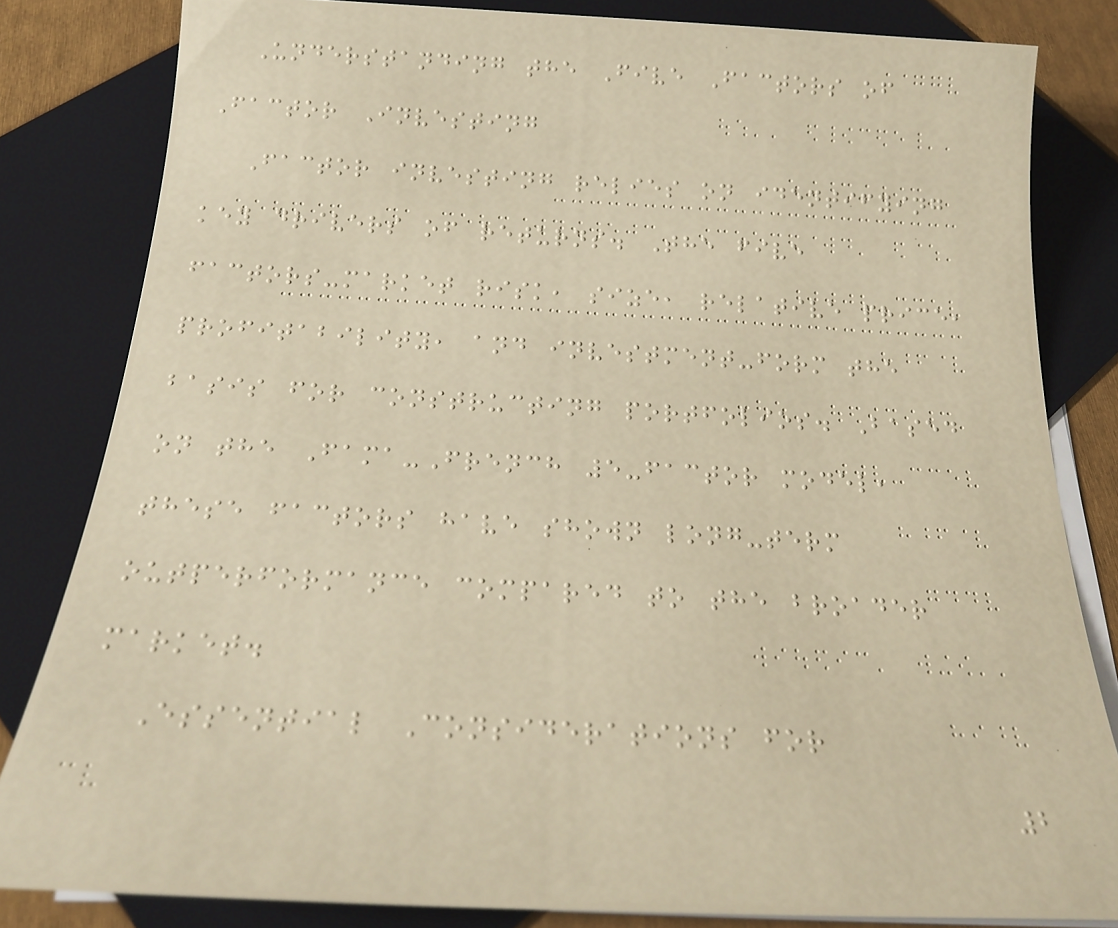Understanding the Five Factors of
Factor Investing
Factor investing relies on identifying
key drivers of returns. The five
factors-market risk, size, relative price,
profitability, and investment-form the
basis for constructing portfolios. Based
on the Fama-French 5-factor model,
these factors have shown long-term
outperformance compared to the broader
market.
Essential Considerations for
2
